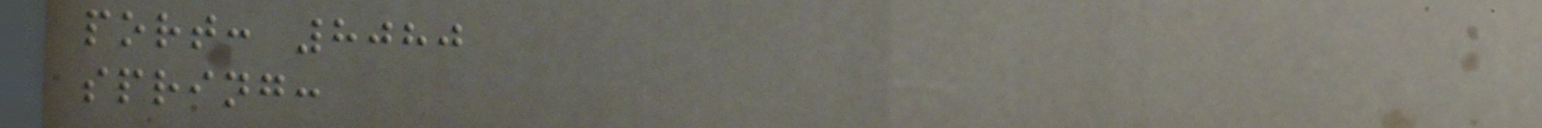port: 8080
spring:
